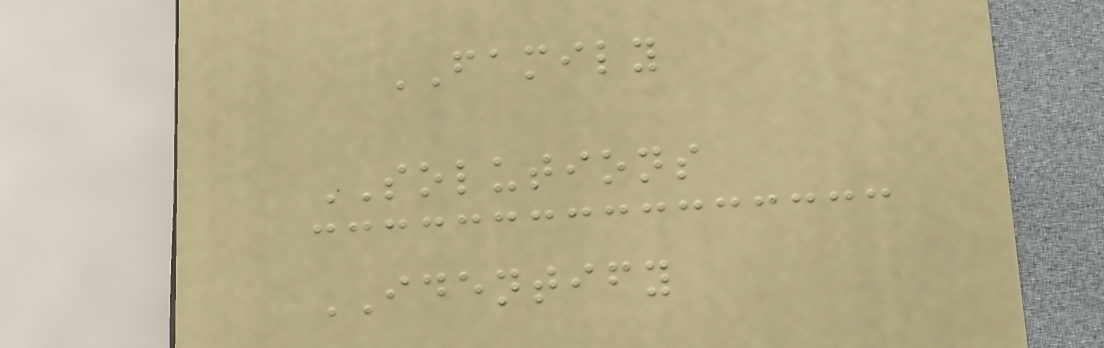FAMILY
SOLUTIONS
IDENTIFY
